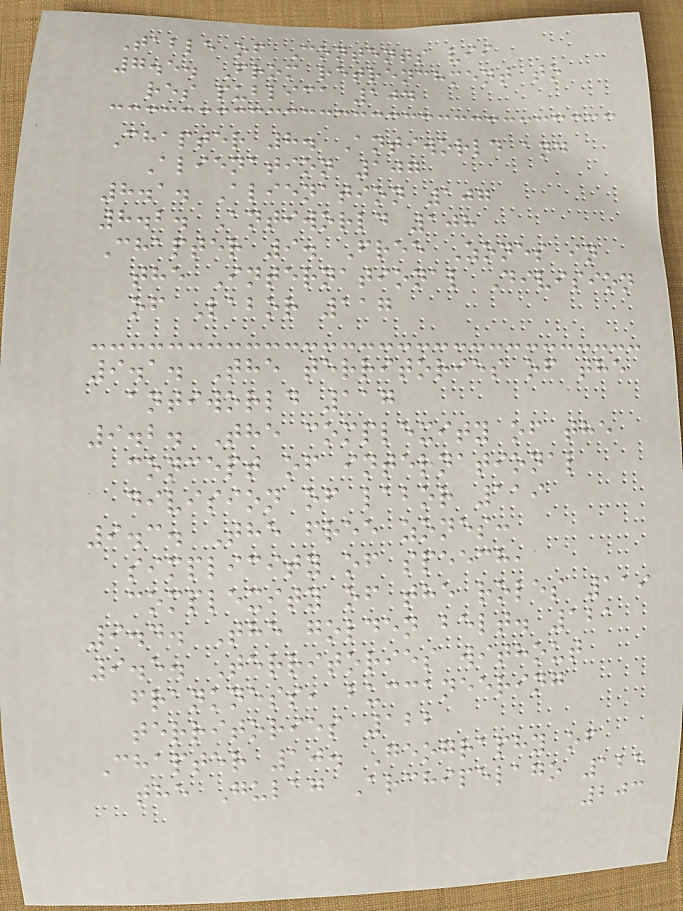Table of Contents vii
7.5. From retrenchment to
res publica 104
Chapter 8. Antiworld and
Alienation 107
8.1. Alienation 107
8.2. Antiworld 108
Chapter 9. Free Zones in
the International Division
of Labor 117
9.1. The territories of the
antiworld 117
9.2. The complexity of the
concept of international
division of labor 119
9.3. The free zones:
simplicity of speech,
complexity of the roles 119
9.4. The golden belt. 121
9.5. Territories without
frankness, buccaneering
territories 122
Chapter 10. Geography of
the Gulag Archipelago 125
203
